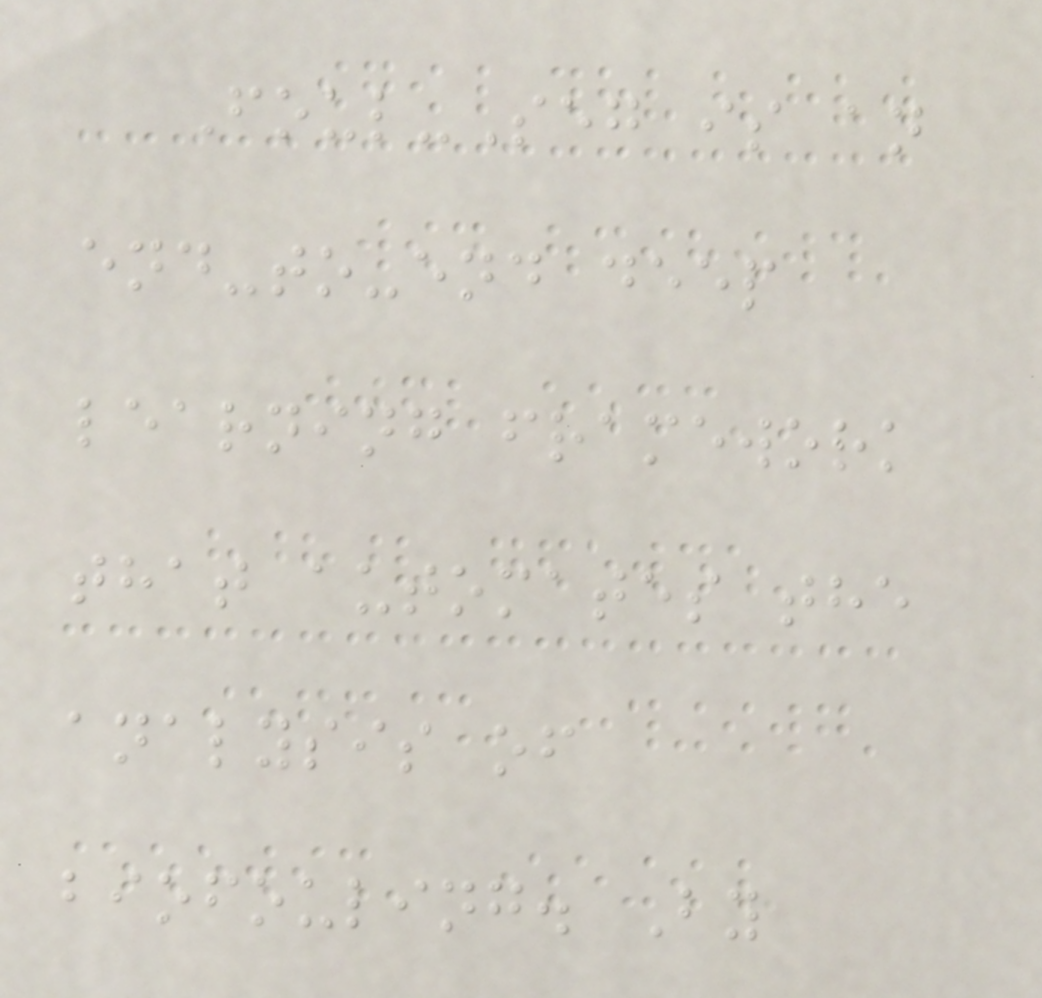Foul-Seg is an
end-to-end deep
learning framework
that automates the
analysis of
biofouling. By
